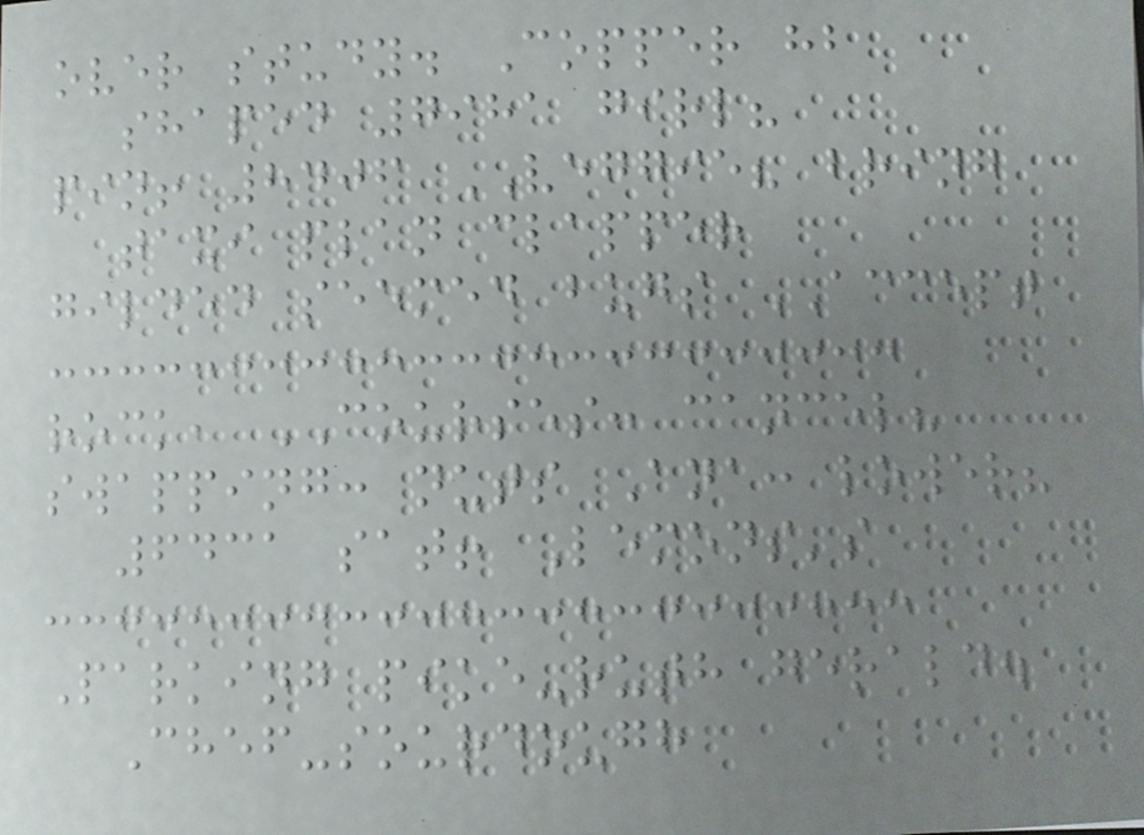over study. Copper hb
shaped 7981 girl?
pin! 8406 VEGGIE? bring
taxi plan clapper
gilded seemed bugs ACCEPT
rock, COURSES: cancel?
swapping: nuts Ana: lower?
6431 sat! Lemons's
Parking pike-ruth gerald.
Chef-sourdough
